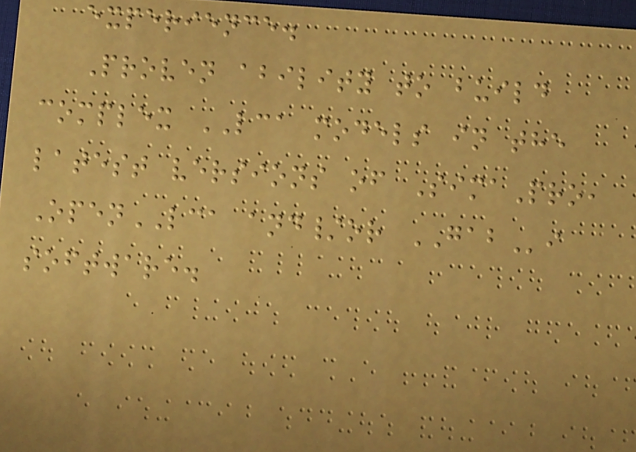experience.
Proven ability to build
complex LCA models in the
latest versions of SimaPro,
OpenLCA and/or GABi
software.
